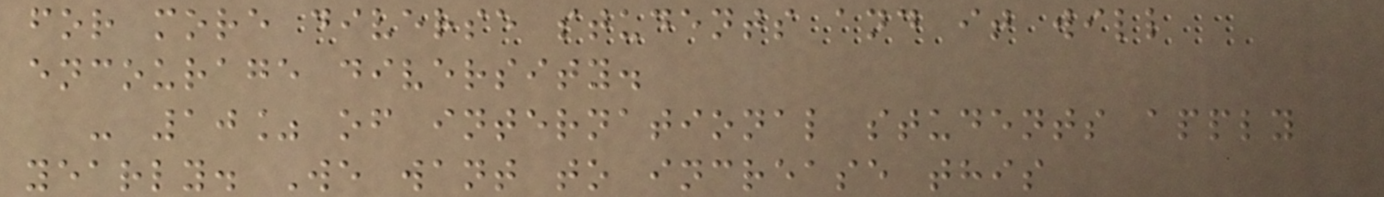for more diverse students and it will
encourage diversity.
- 10% of international students apply
yearly. We want to increase this
